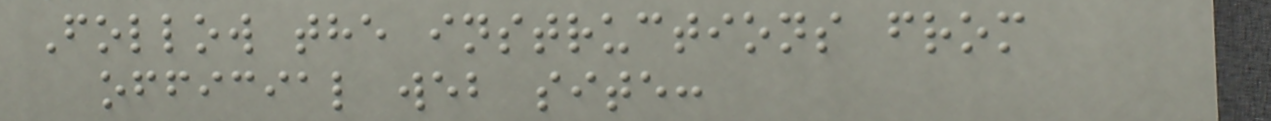Follow the instructions from
official web site:
